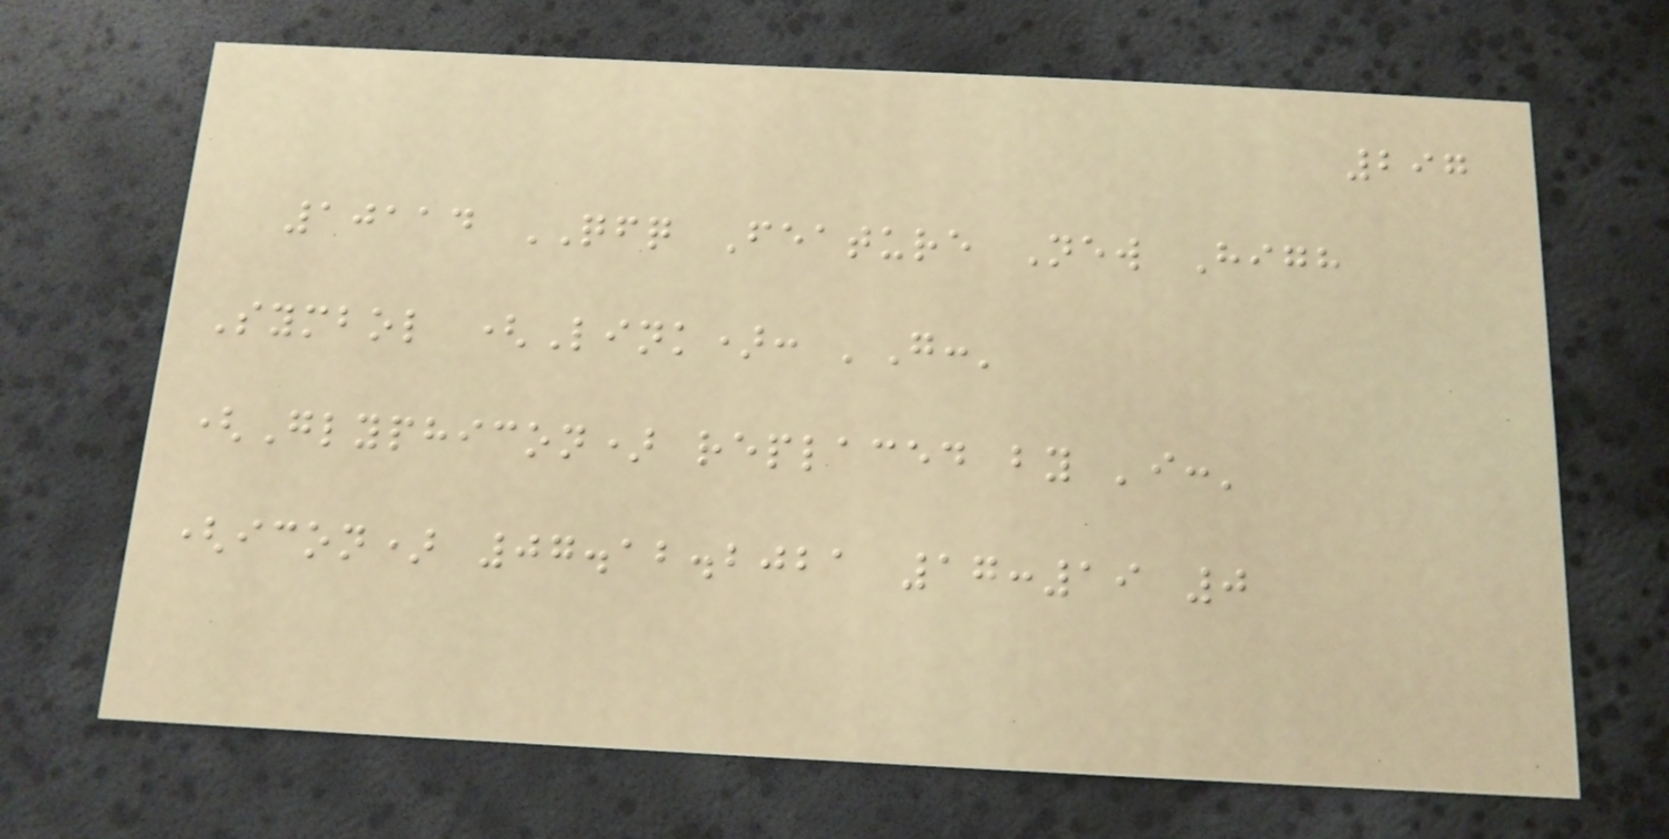297
10114 QFQ Feature New High
Symbol (Link): 'G:'
(Glyphicon) replaced by 'i:'
(icon) 07.12.2021 17:19 0
